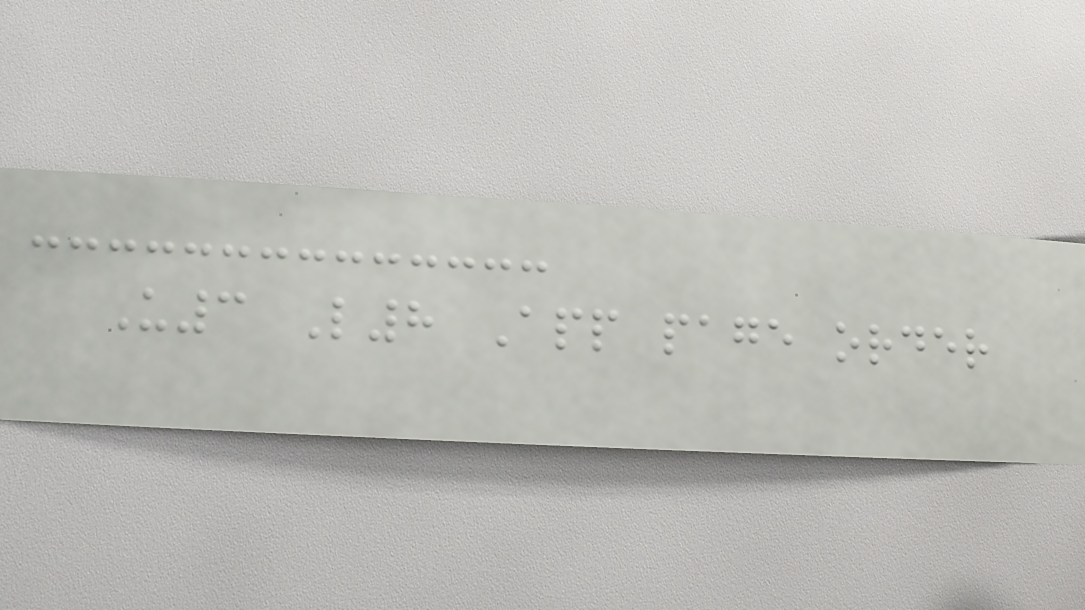U3 L8 App page order
